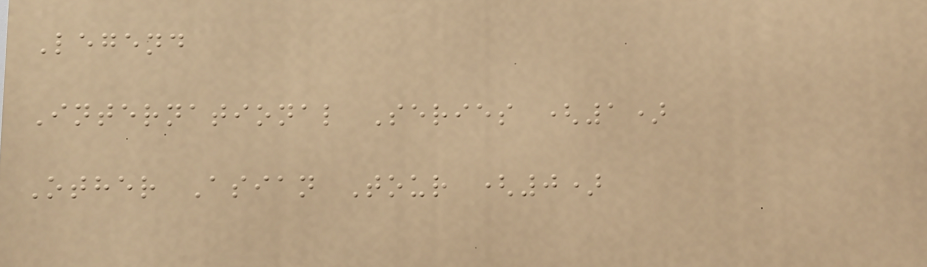Legend
International Series (1)
Other Asian Tour (0)
